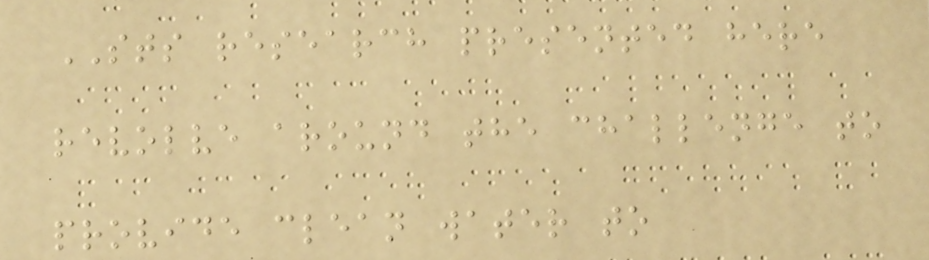STS research presented here
revolve around the challenge to
provide clean water to
